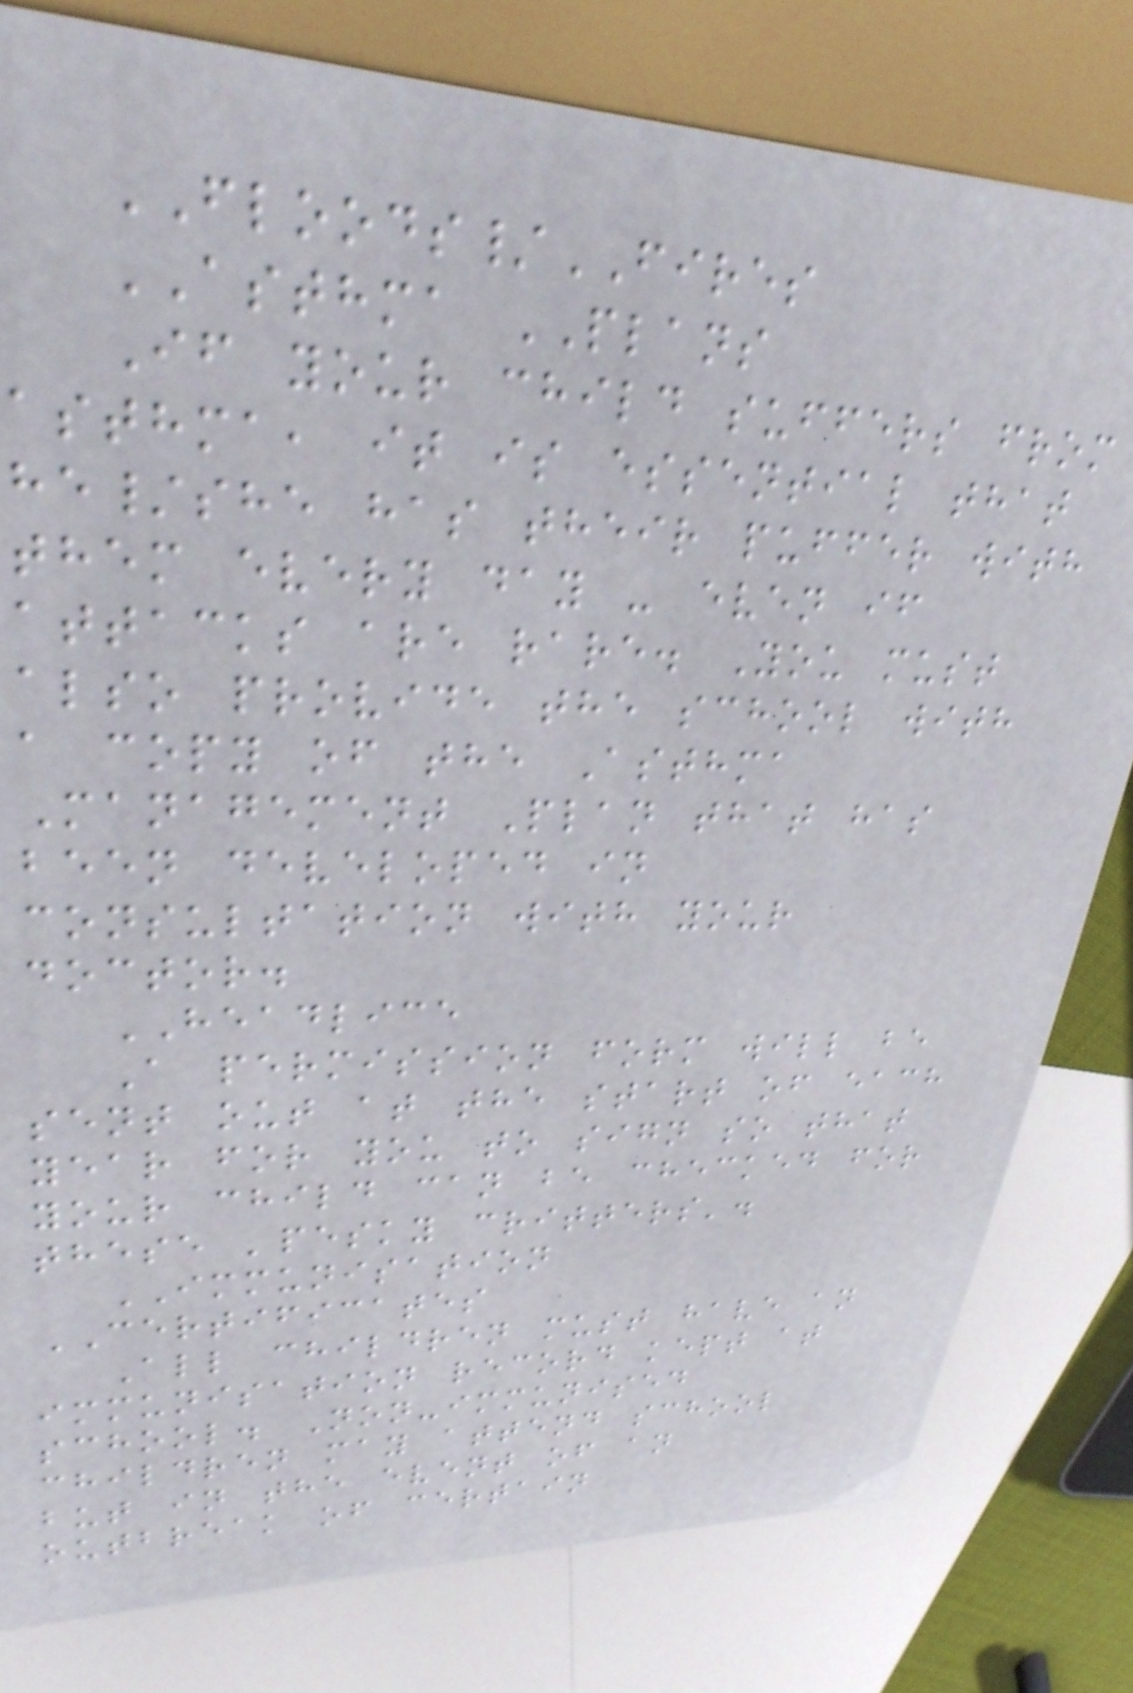FLOODS/FIRES
ASTHMA PLANS
If your child suffers from
asthma, it is essential that
he/she has their puffer with
them every day - even if
attacks are rare. You must
also provide the school with
a copy of the Asthma
Management Plan that has
been developed in
consultation with your
doctor.
HEADLICE
A permission form will be
sent out at the start of each
year for you to sign so that
your child can be checked for
these 'pesky critters'.
IMMUNISATION
CERTIFICATES
All children must have an
immunisation record kept at
school. Non-immunised
children may attend school
but in the event of an
outbreak of certain
